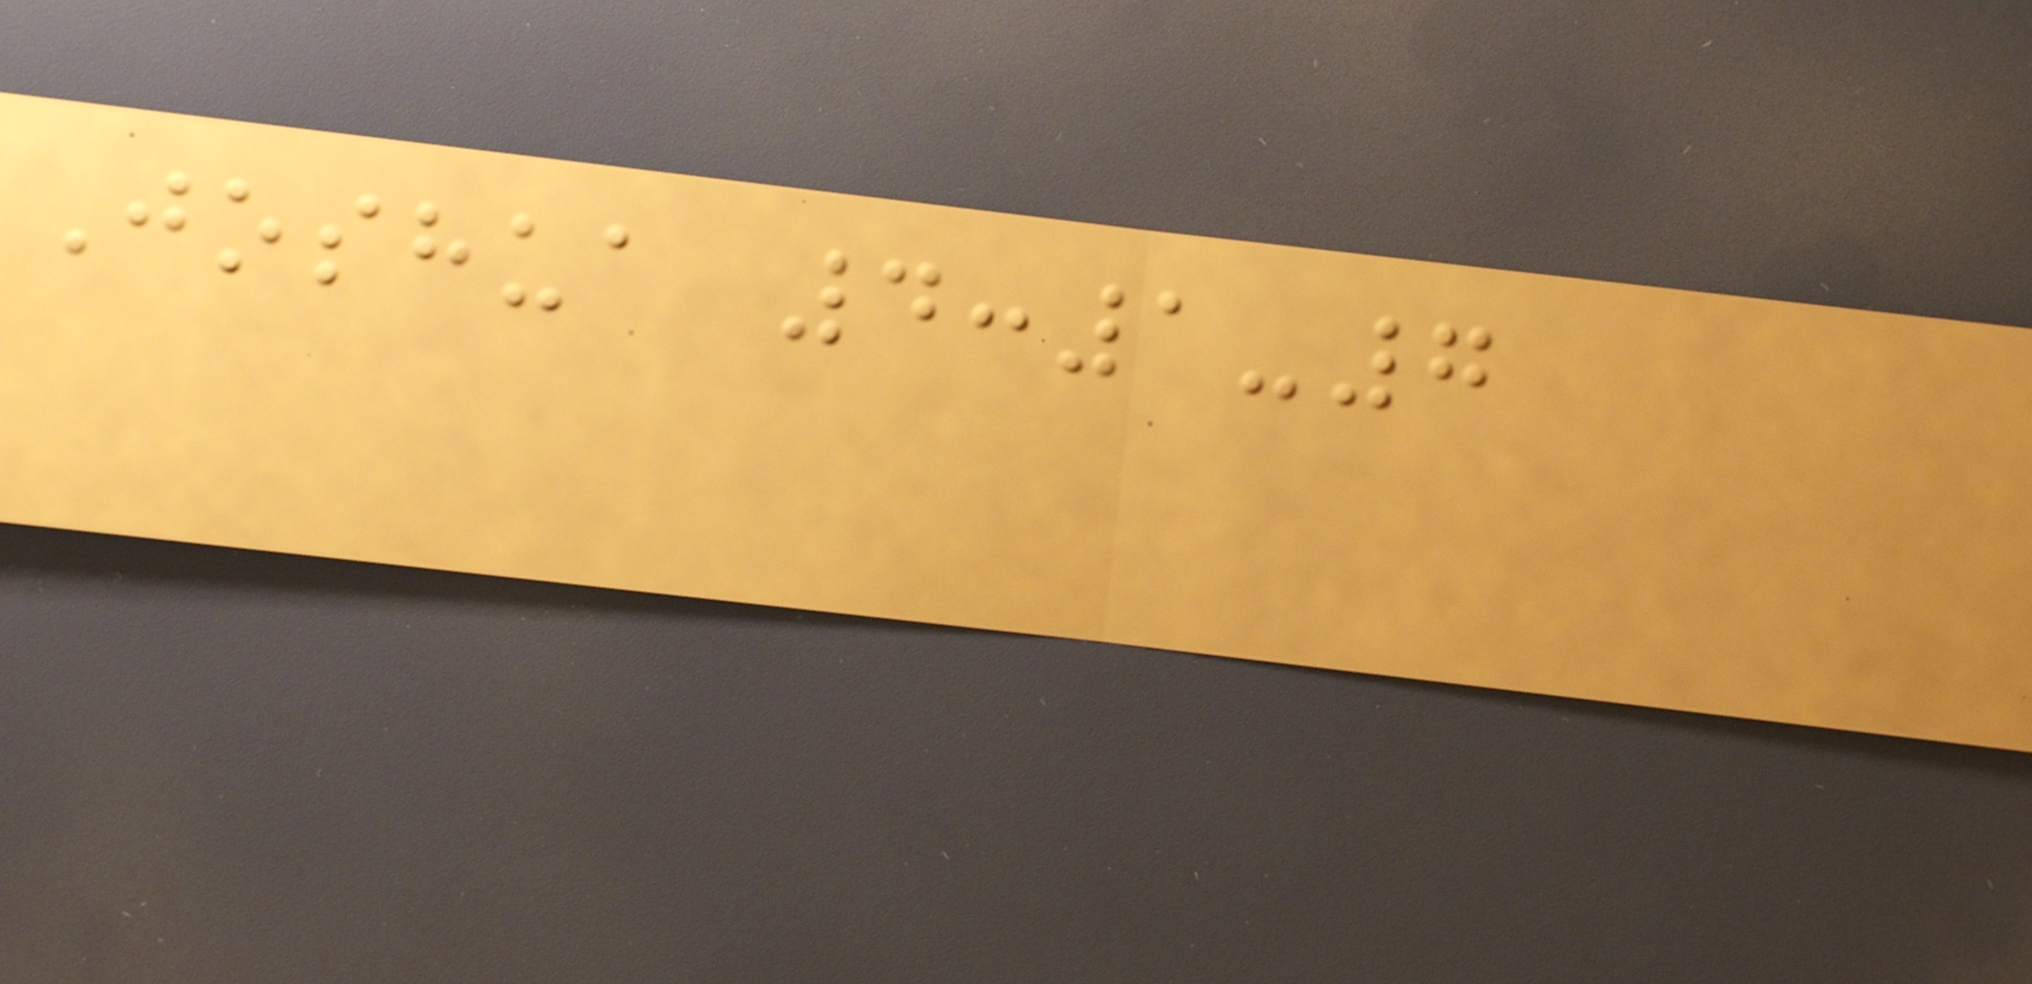Joshua 4:1-7
